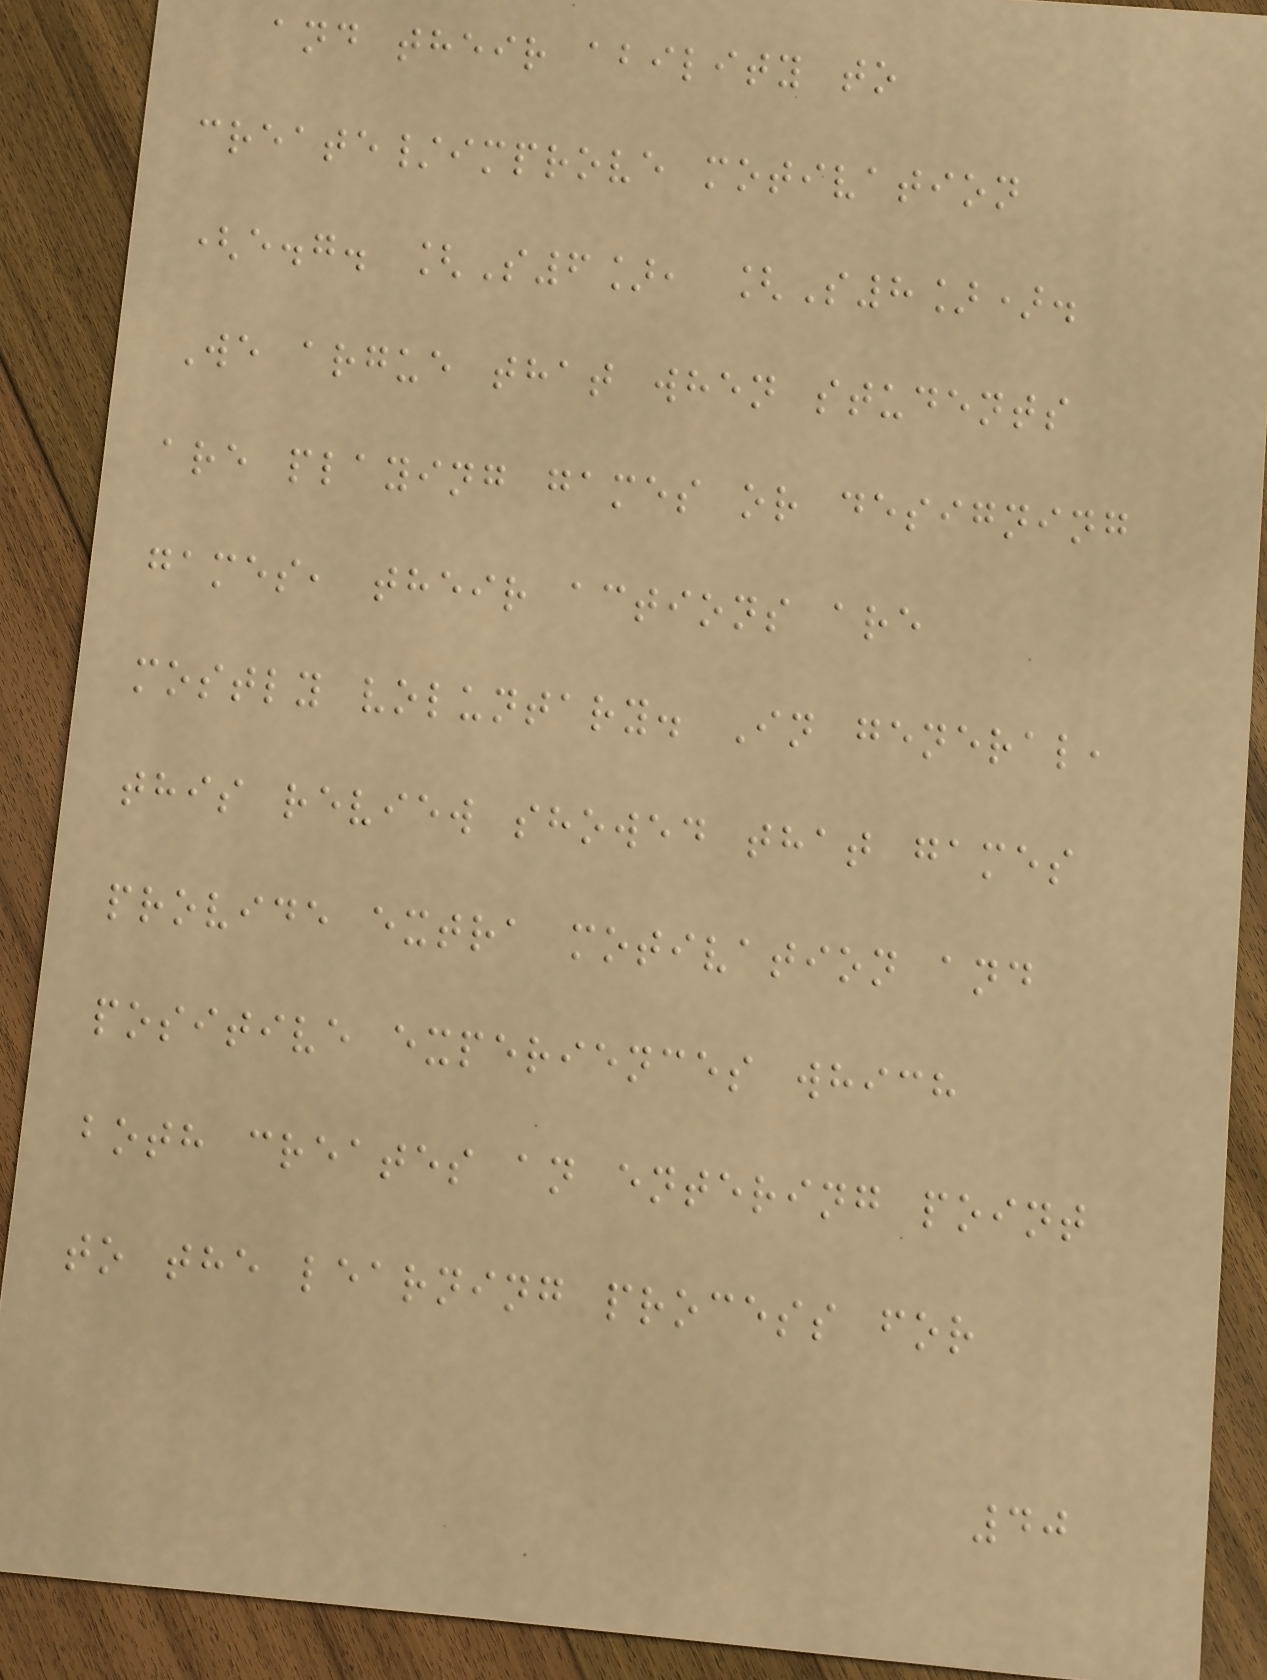and their ability to
create/improve motivation
(e.g. [S6], [S8]).
We argue that when students
are playing games or designing
games, their actions are
mostly voluntary. In general,
this review showed that games
provide extra motivation and
positive experiences which
both creates an entering point
to the learning process for
40
